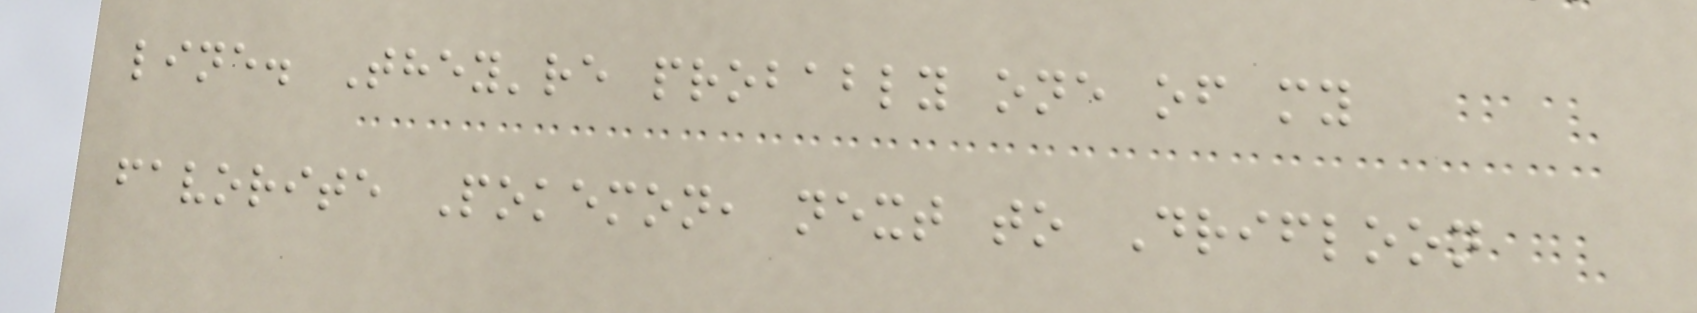line. They're probably one of my
favorite Pokemon, next to Drifloon
